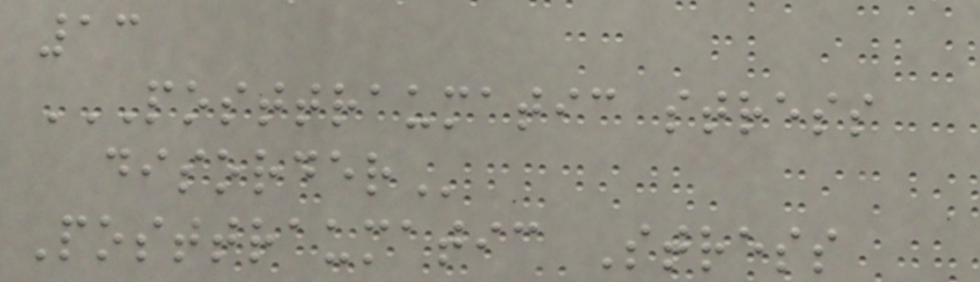13
POSTTRAUMATIC STRESS
DISORDER
Posttraumatic Stress
